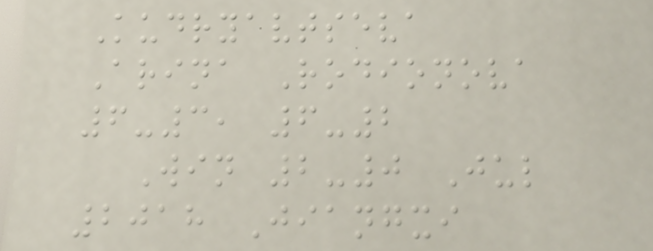Kudryavtseva
Arina Rodionova
6-3, 6-2
Win 2-0 Jul
2018 Jiangxi
